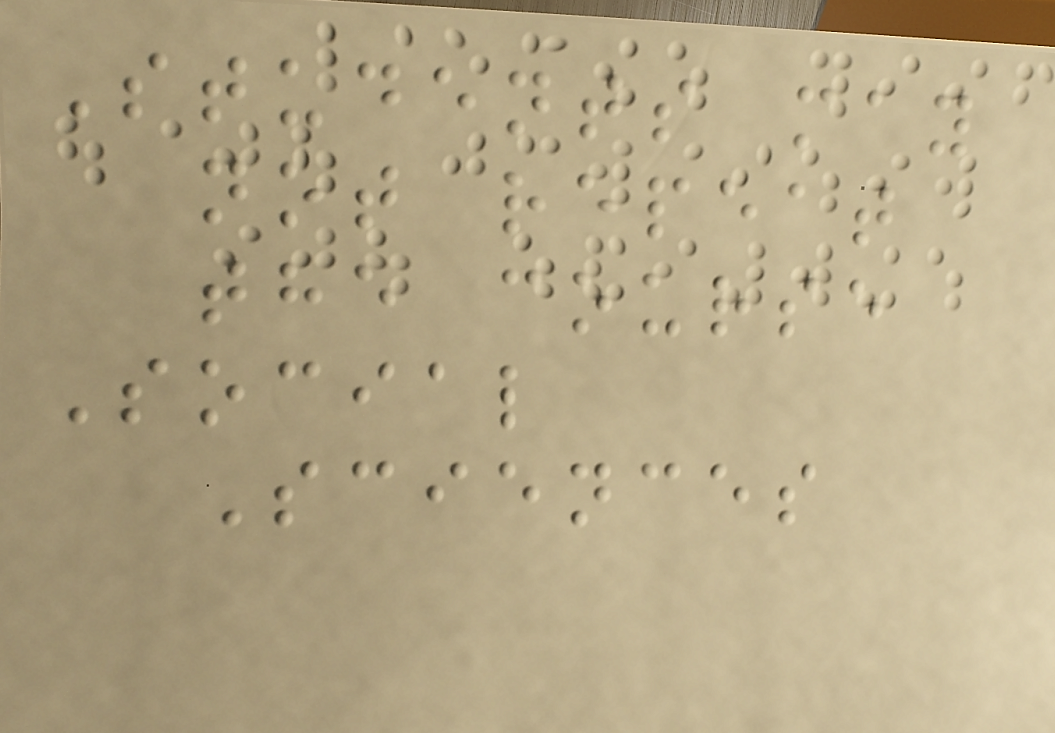Students may
not repeat
the course
Social
Sciences
